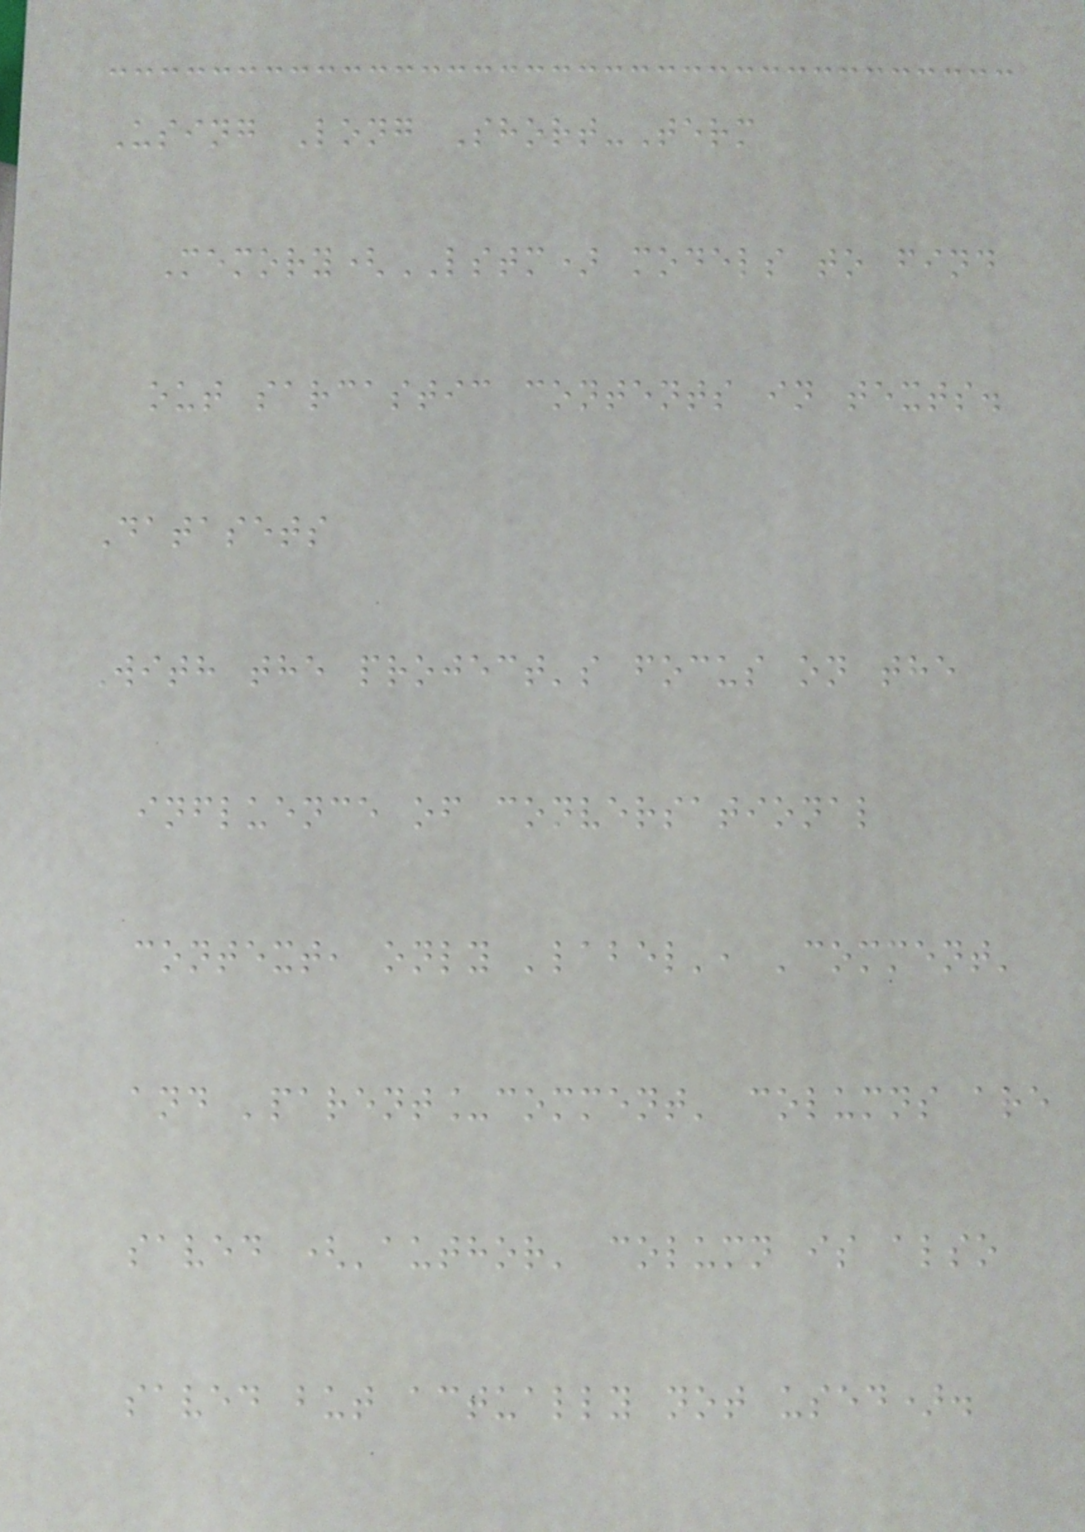Using Long Short-Term
Memory(LSTM) models to find
out sarcastic contents in texts.
Datasets
With the project's focus on the
influence of conversational
context, only 'label', 'comment'
and 'parent_comment' columns are
saved ('author' column is also
saved but actually not used).
